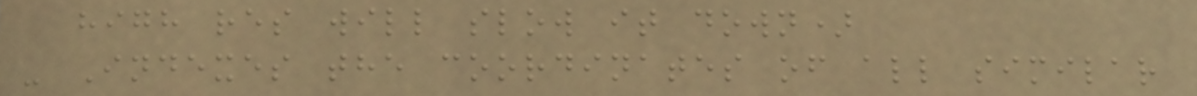high res will slow it down)
- Indexes the coordinates of all similar
